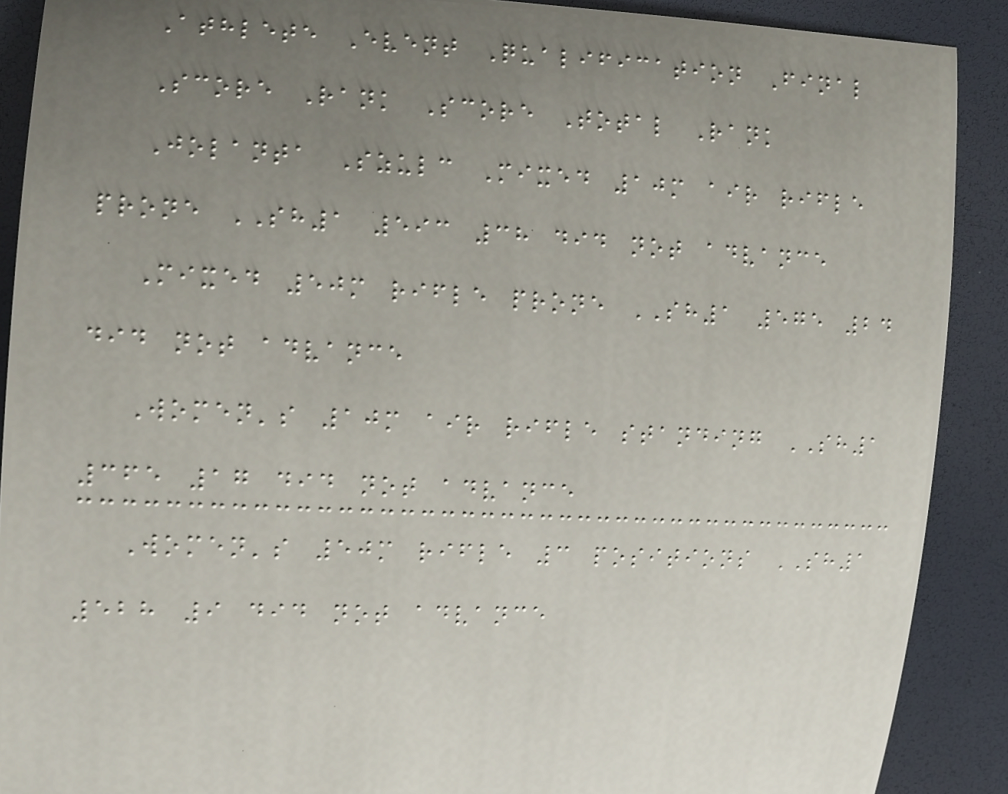Athlete Event Qualification Final
Score Rank Score Total Rank
Jolanta Szulc Mixed 10m air rifle
prone SH1 593 38 did not advance
Mixed 50m rifle prone SH1 575 24
did not advance
Women's 10m air rifle standing SH1
365 17 did not advance
Women's 50m rifle 3 positions SH1
528 9 did not advance
